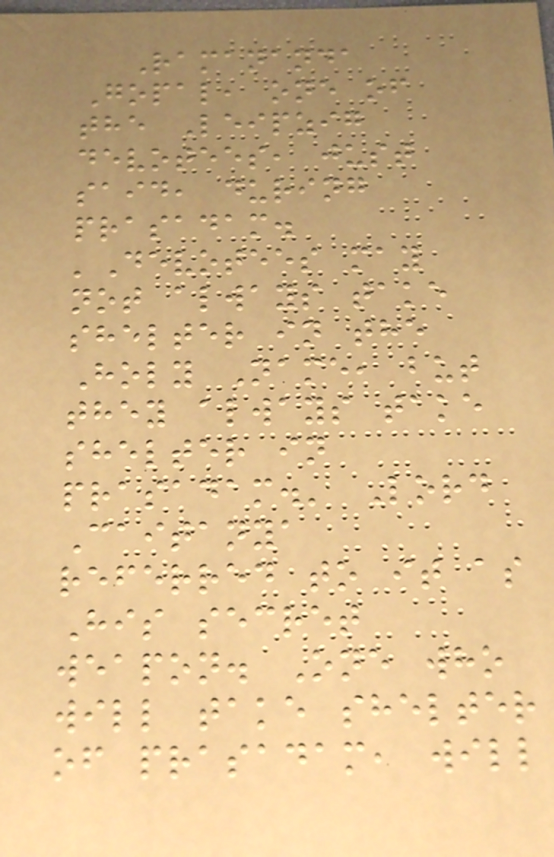Ramananda
Gopal, one of
the Leipzig
devotees, just
said, during
prasadam.
'Devotees may
not always take
shelter in the
Holy Name, but
they always take
shelter in
prasadam.' Lord
Caitanya
referred to it as
His secret
weapon. One who
will take shelter
of prasadam, will
